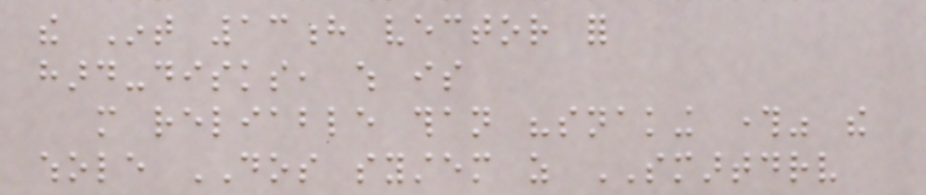the Int 13h vector for
hard-disks, which is
more reliable than "snaking through" the
whole DOS system as SMARTDRV
